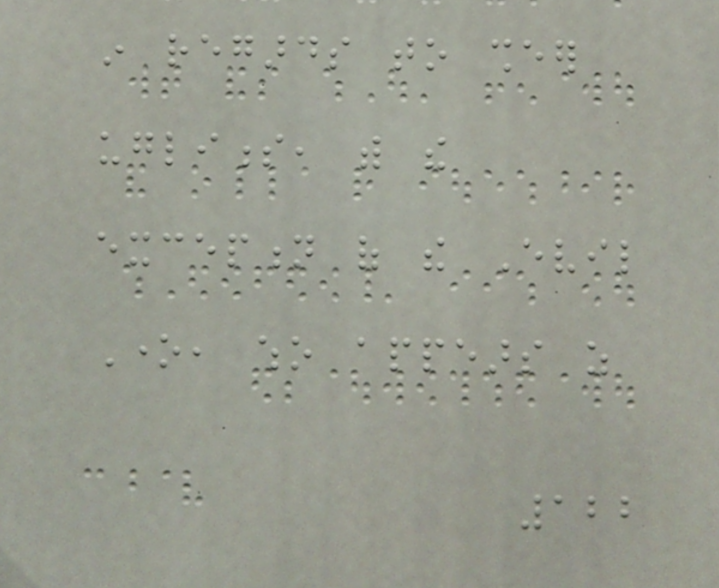in regards to sheer
ugliness, with the
exception of the Evil
One, who appears as
122
